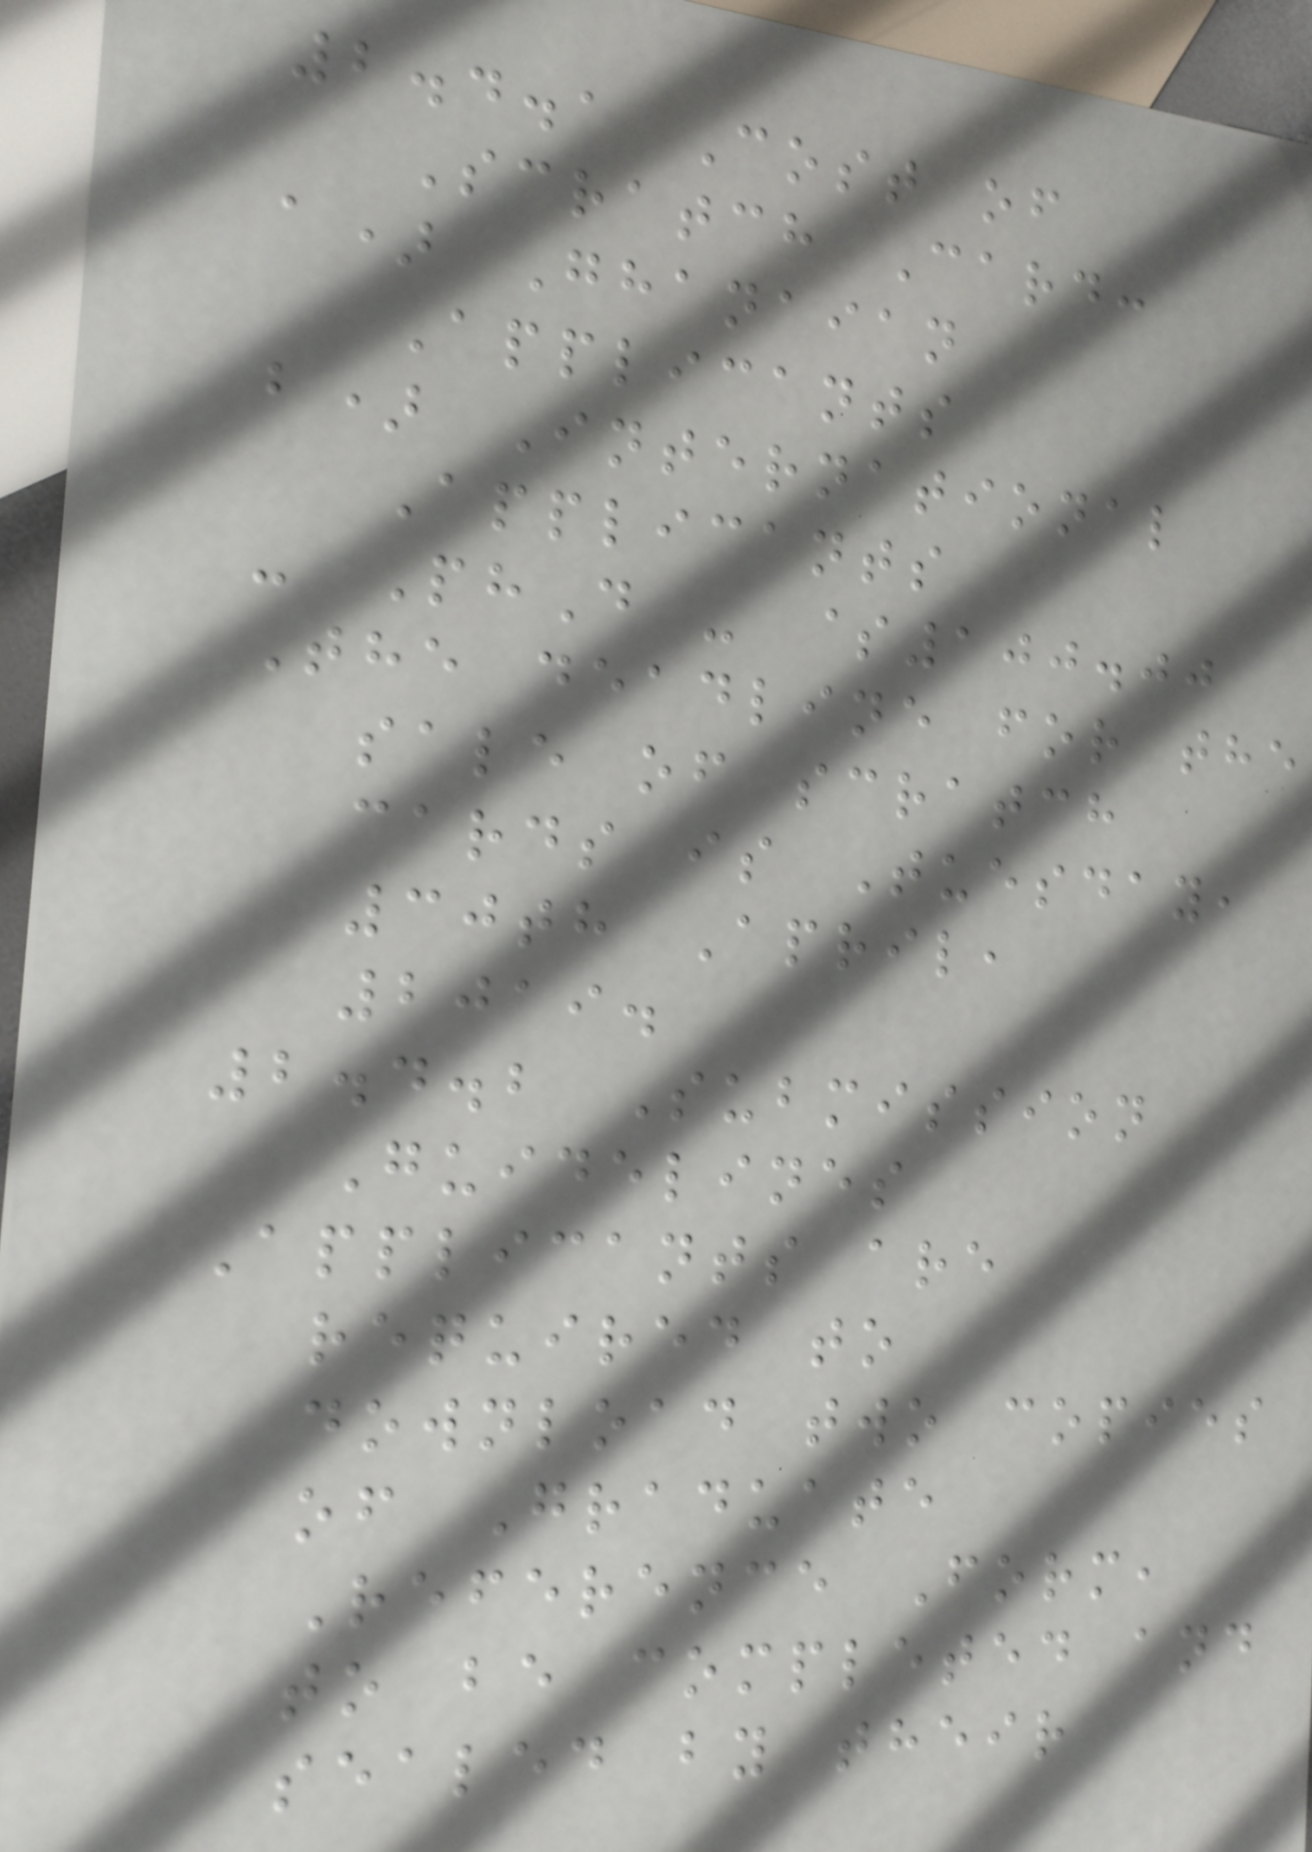2.4.1 Cost of
Scratch Card:
a) Ghanaian
Applicants
b) International
Applicants
- PhD - $100.00
The deadline for the
sale of scratch
cards is Tuesday,
30th April,
2019.
2.4.2 Submission
Guidelines
Applicants are
required to
download two copies
of Graduate
Reference Form,
to be completed and
sealed by their
